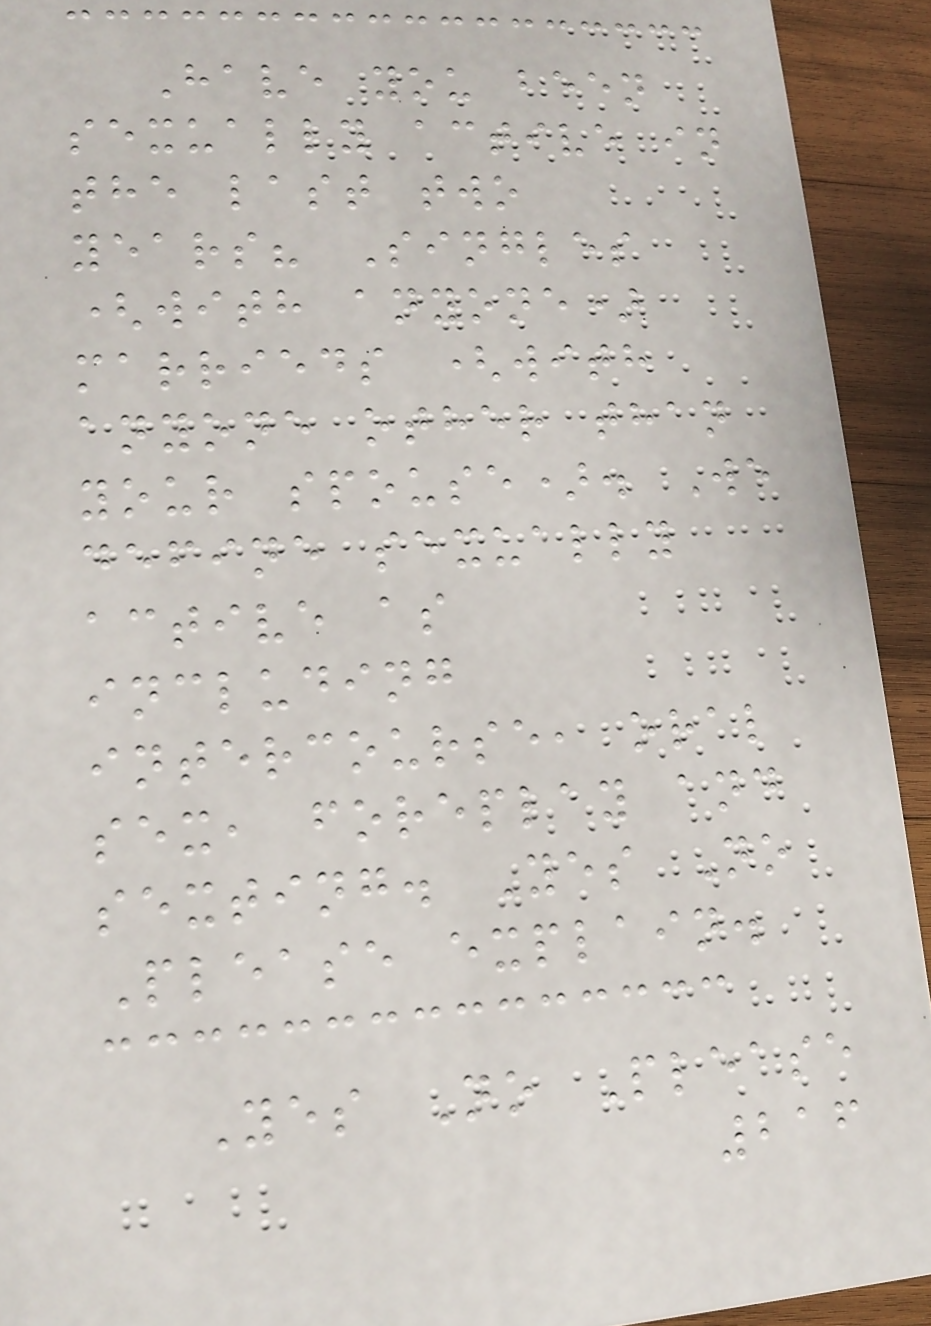Have you been
sexually active in
the last two
years? Singles
(with anyone)
marrieds (with
anyone other than
your spouse). We
define sexually
active as
including
intercourse, oral
sex, foreplay and
sexting. Yes No
Please explain.
Yes No Please
216
